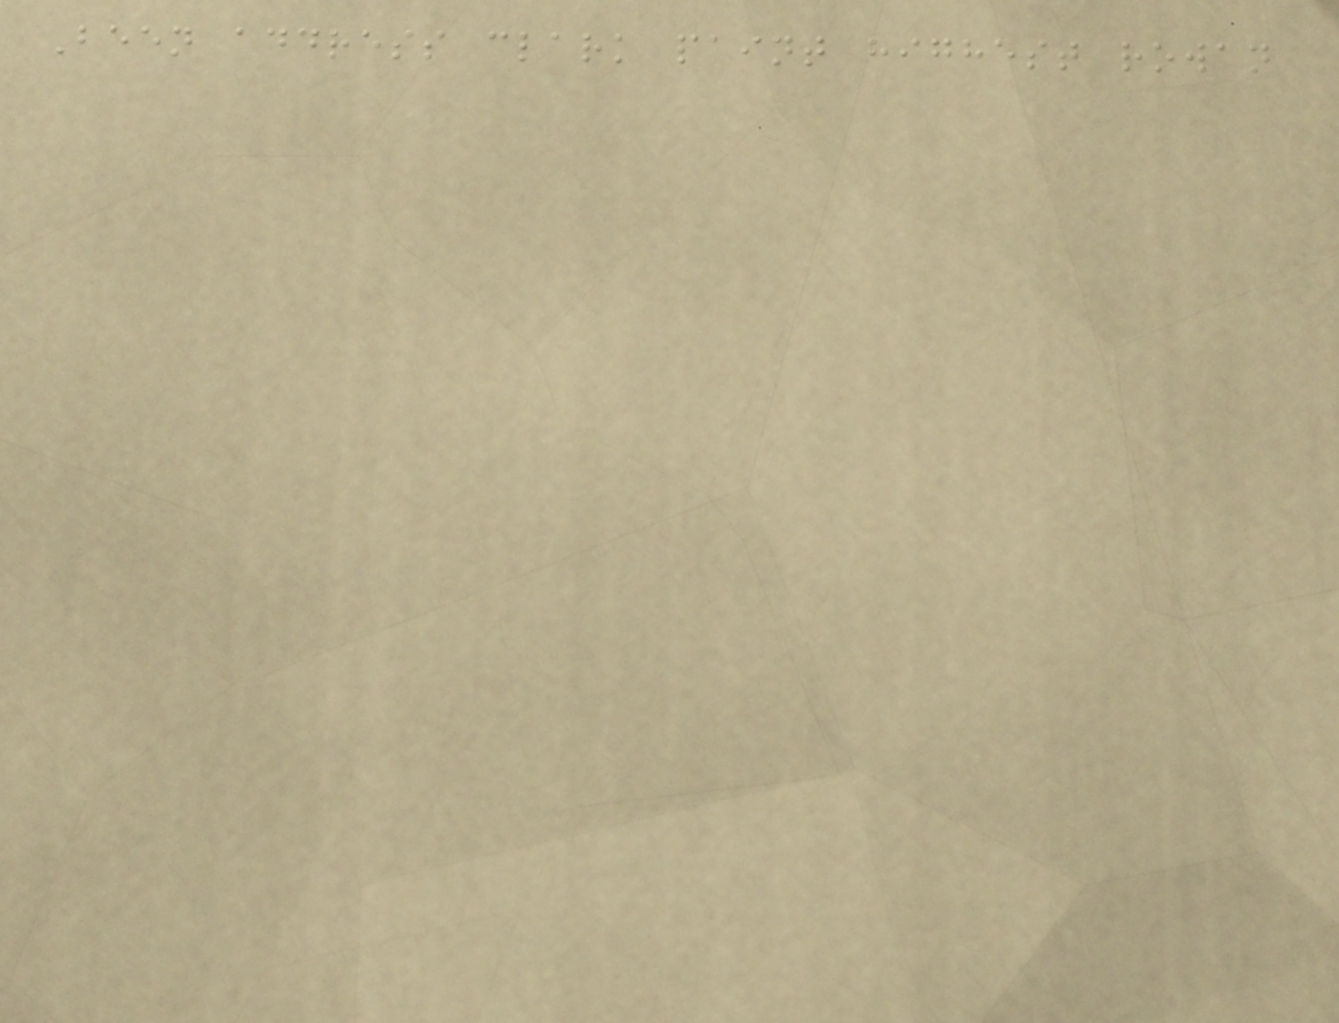Been address clark paint highest rowan
